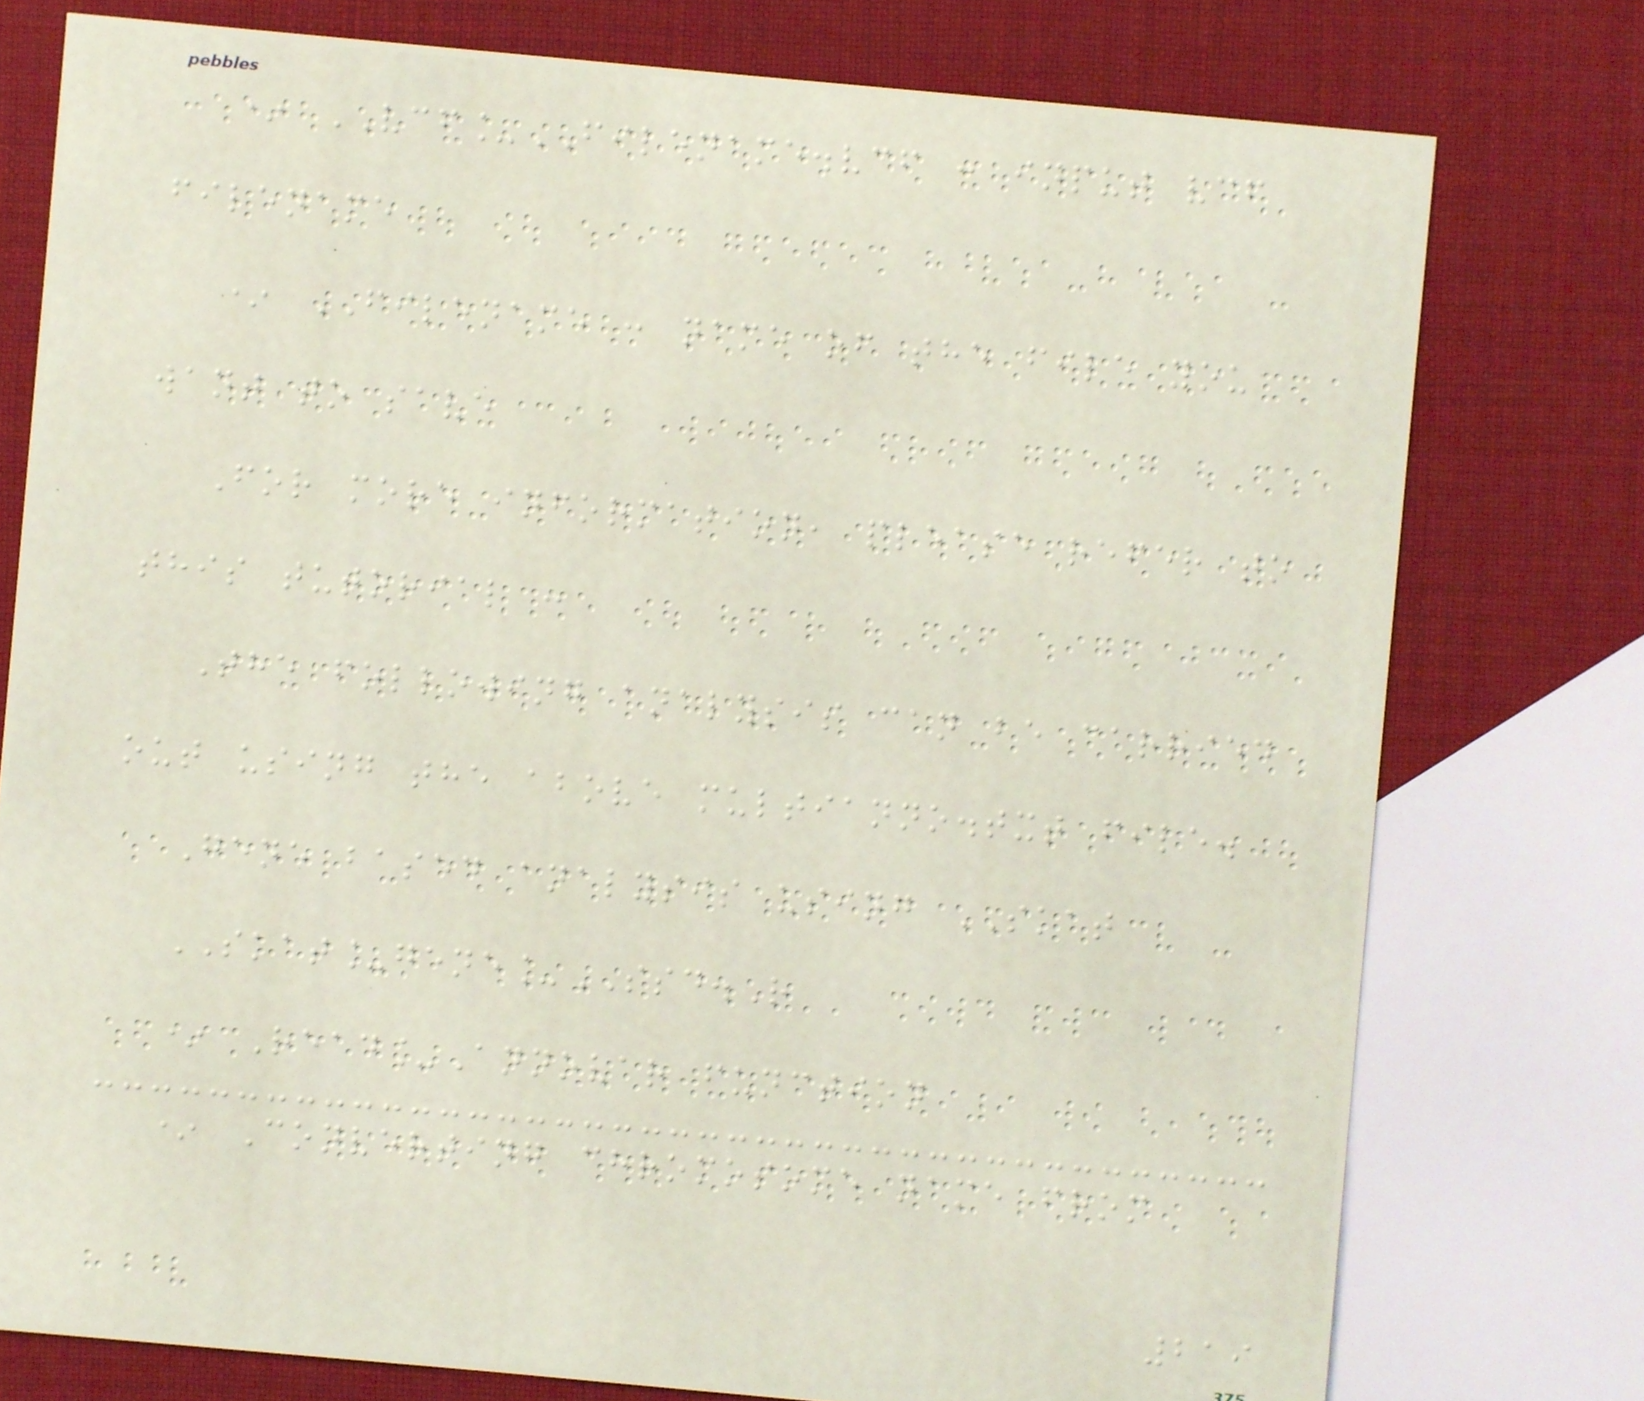* VCF_FILENAME.vcf : input vcf
filename
* FILENAME : name of the file you
want to save
For more information, please refer to
this tutorial :
The following analysis can be carried
out using the above multianno.txt file.
Gene based analysis using SKAT
SKAT_gene_SSD.R
* Read_Annovar function
* Converting chromosome name from
219
